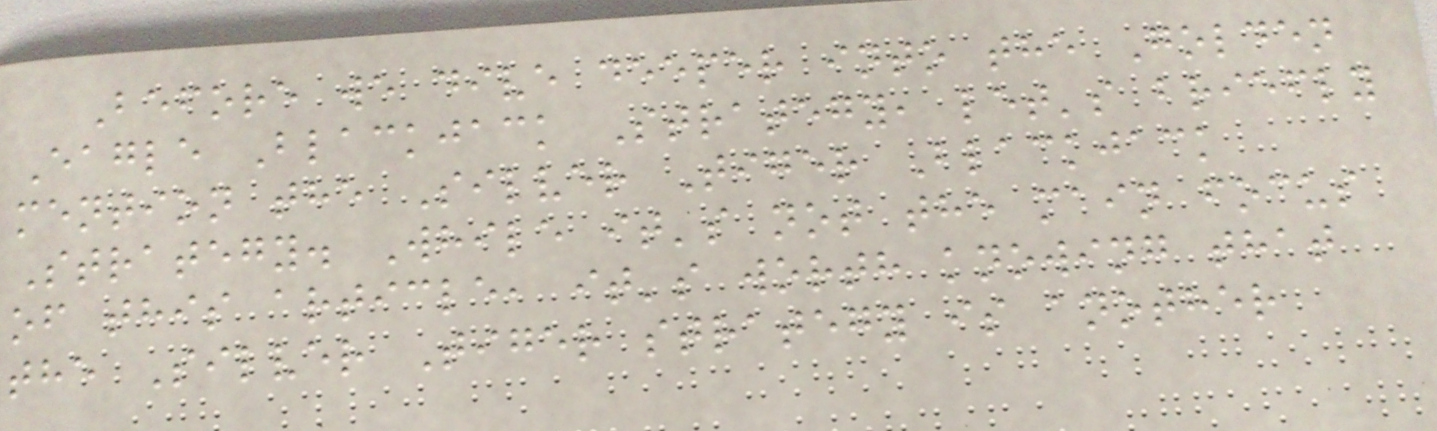Before we dive deeper into the Golden
Eagle Blackjack Strategy, let's briefly
mention the Silver Tiger Blackjack
Strategy. While it's not the main focus
of this article, it's worth knowing that
the Silver Tiger strategy is another
